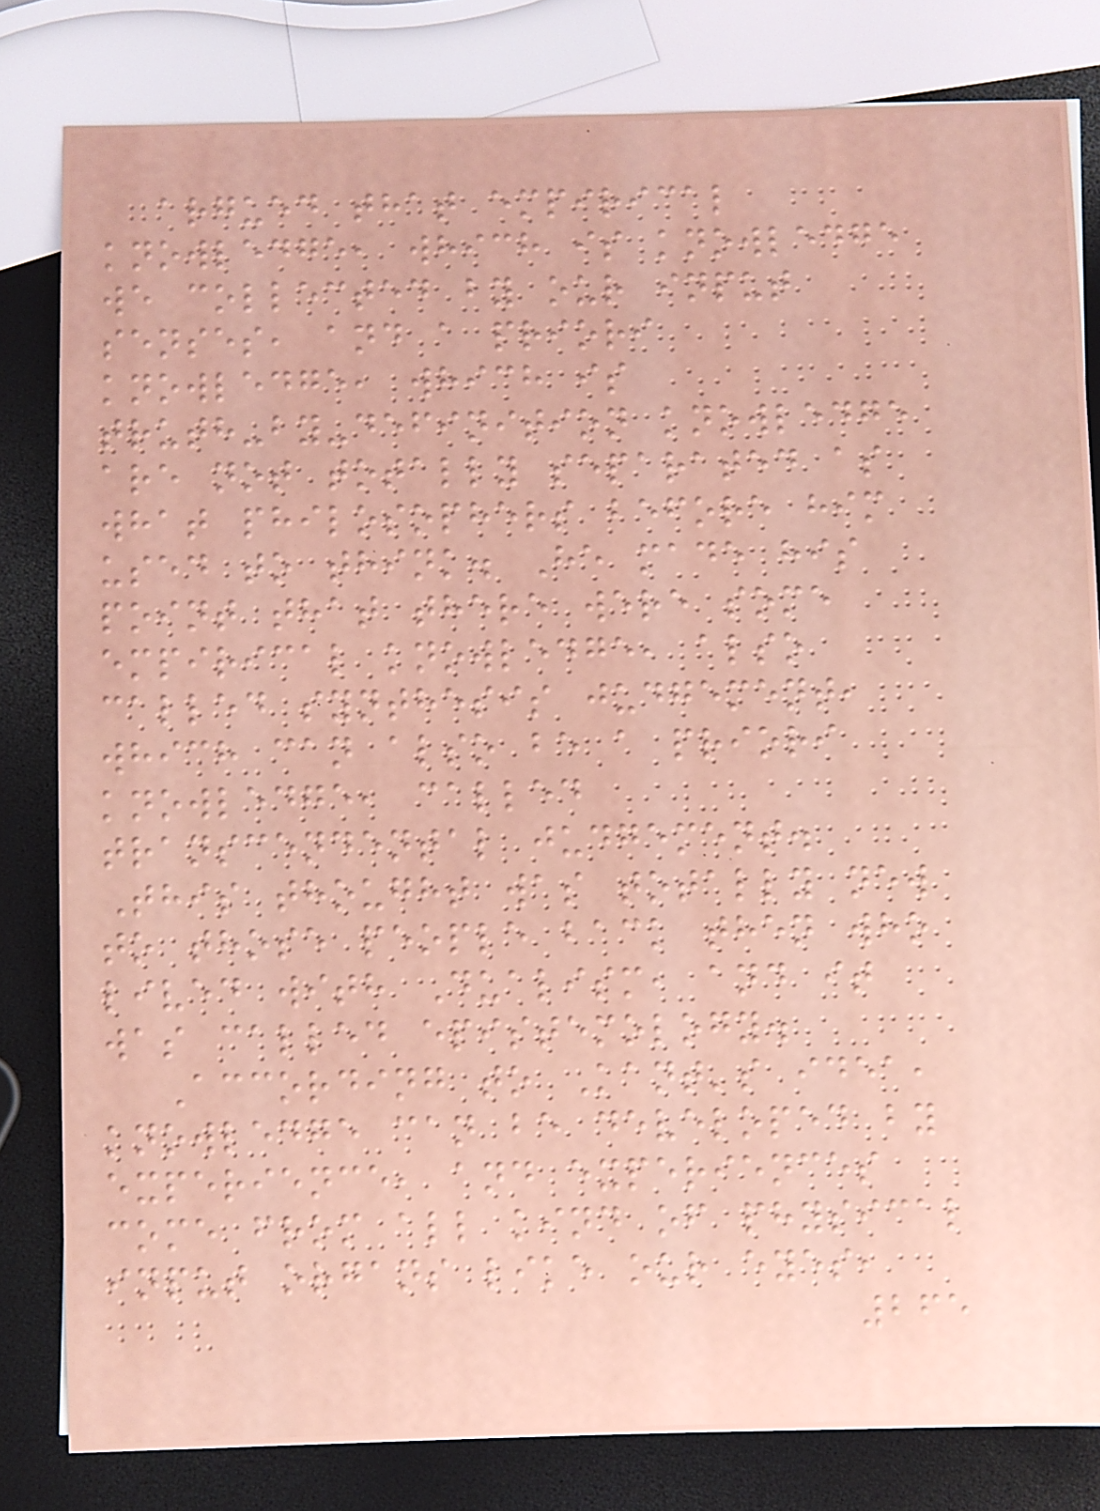argued that empirical
knowledge, which is knowledge
we collected by our input
senses, and a priori
knowledge, which is
truth-by-definition knowledge
are not totally separated as
what philosophers before him
used to think. He made his
point that there were some
empirical knowledge, also
called synthesis judgement,
which can also be a priori
knowledge, called
transcendental judgement.
This thought was totally new
to those people back then who
lived with Dualism, and it
was called epistemology.
According to Kant's idea,
knowledge can be developed by
experience, and experiences
come from all kind of physical
input organs like our eyes,
265
